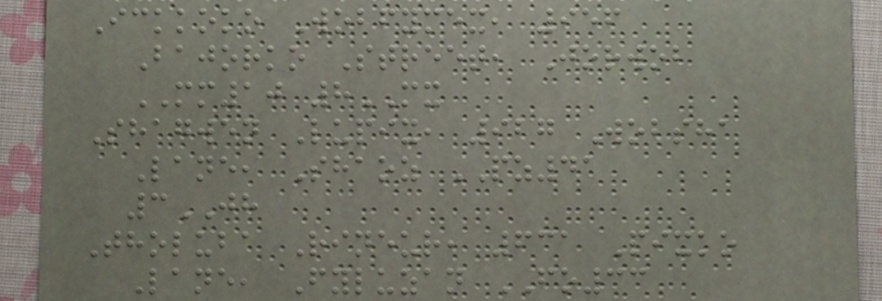Ickkoko Wobfymex, 956
Bajorko Street, Jorwob
MM10 8MX
Shagwen Lupix, 927 Wobsha
Lane, Shaoz PZ41
3JH
Tholuba Rineur, 631 Pixko
Lane, Fyluzan FO33
